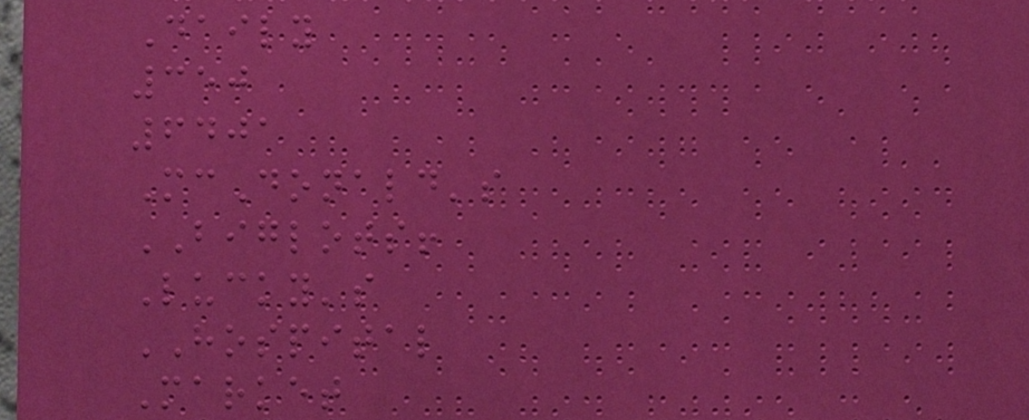Daily
350
6401
McDonald's
BIGLOTS!
Lucky's
HOSPITAL
Market
